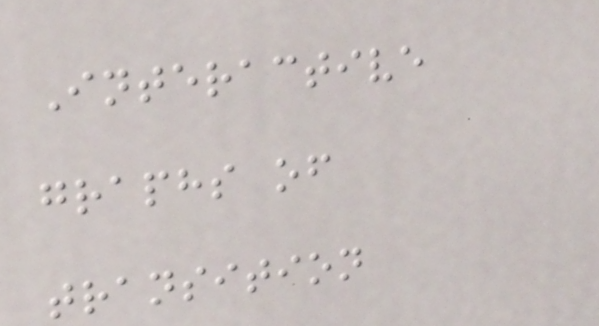Interactive
graphs of
transition
